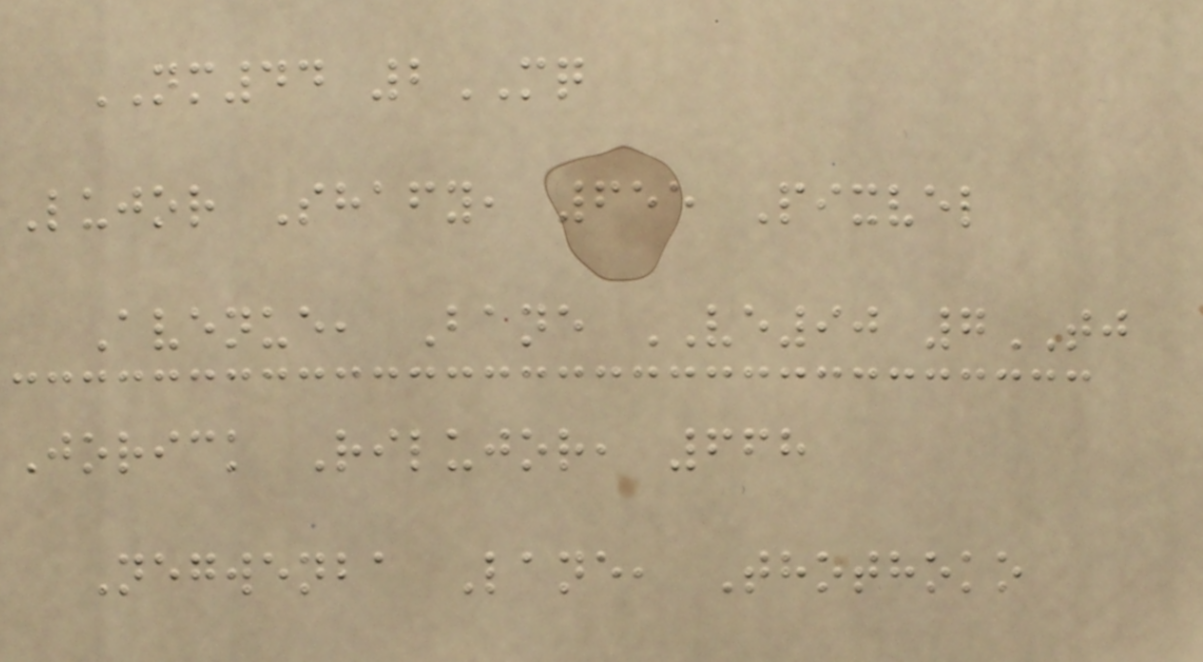NM44 2MQ
Lujor Shafy, 655 Pixvel
Avenue, Bane VE90 7TJ
Jorick Rilujor, 668
Negwenba Lane, Thothoko
